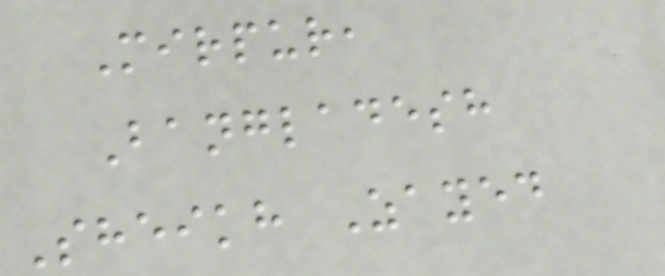Mirpur,
Bangladesh
Sheikh Zayed
